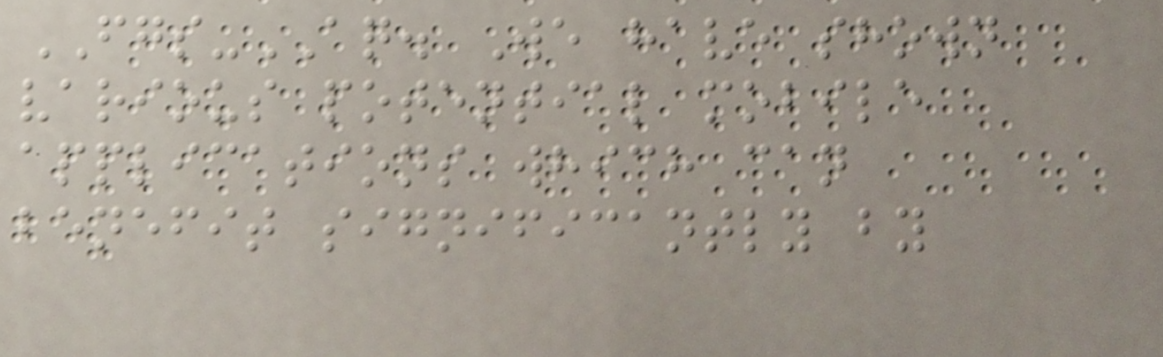FGS-AQ. We have shown
various potential mobile
applications which can
benefit significantly by
